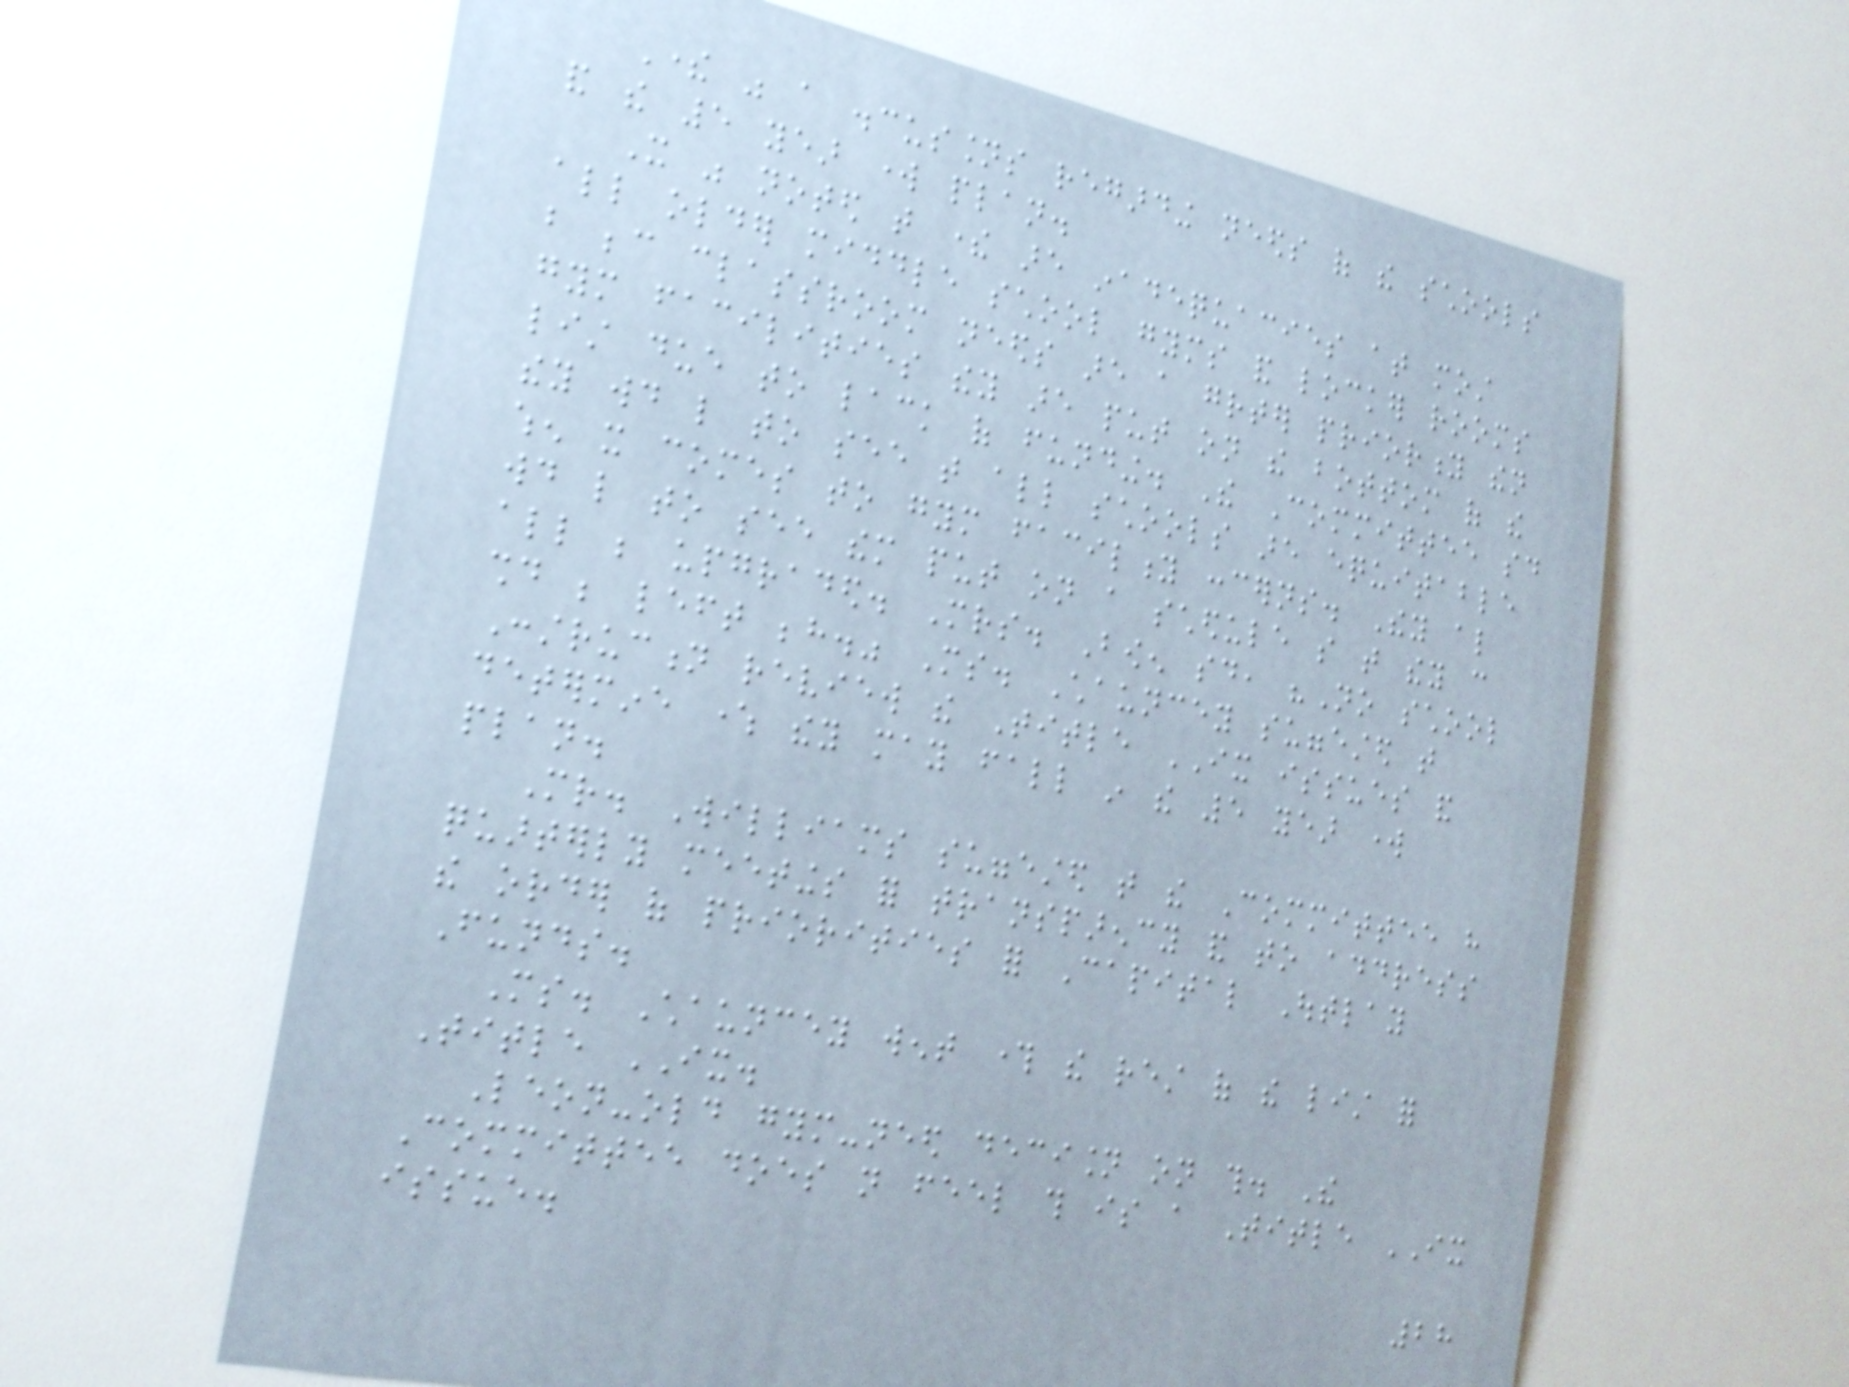There was a discussions regarding needs of the schools
and the 5 year work plan.
It was noted that there are inadequacies at most
all older middle school gyms and locker rooms
but because classroom needs are a greater priority then
gym facilities they are put on the bottom of the
list due to lack of funding. The Committee said
they would like to see that all schools are equitable
when it comes to gym facility concerns. They also
would like to see them put on a schedule so that they can
all be upgraded. Mrs. Bowen said, "No school
should be left behind." Ms. Chauncey suggested that
Construction review the Title IX issues and
determine where they may fall in the 5 year work
plan.
Mr. Williams suggested that the Committee have
quarterly meetings for transparency and to address
the order of priorities for Capital Outlay
Funds.
Ms. Chauncey went through the rest of the list for
Title IX.
Leon-old gym-need decision on this. The
Committee does not feel this is a Title IX
issue.
28
